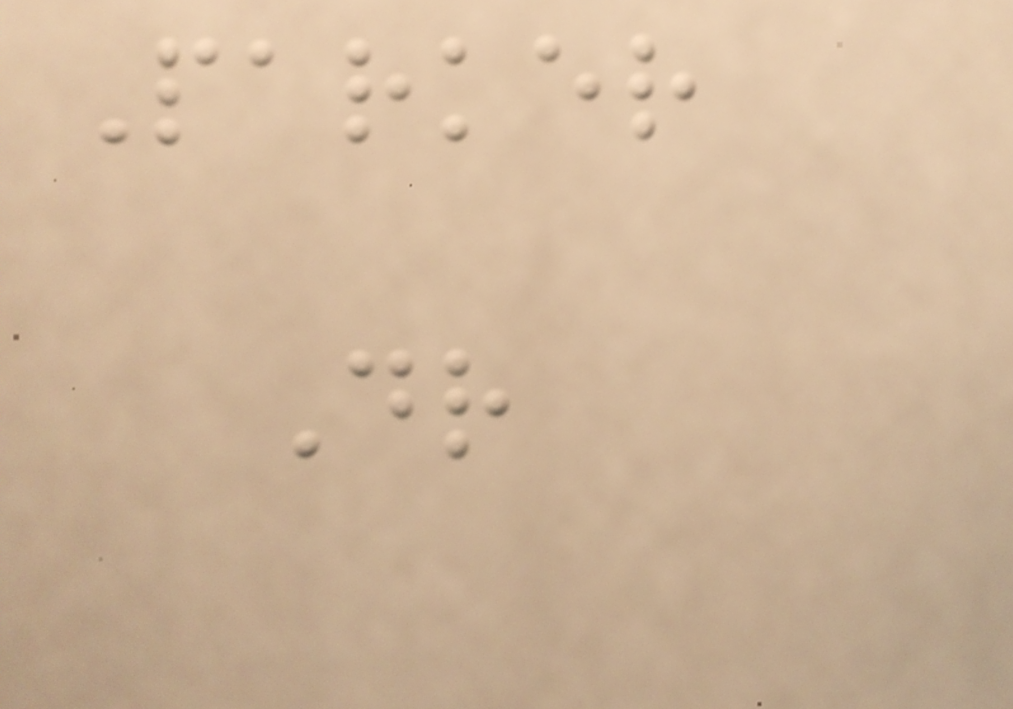Parker
Dr
